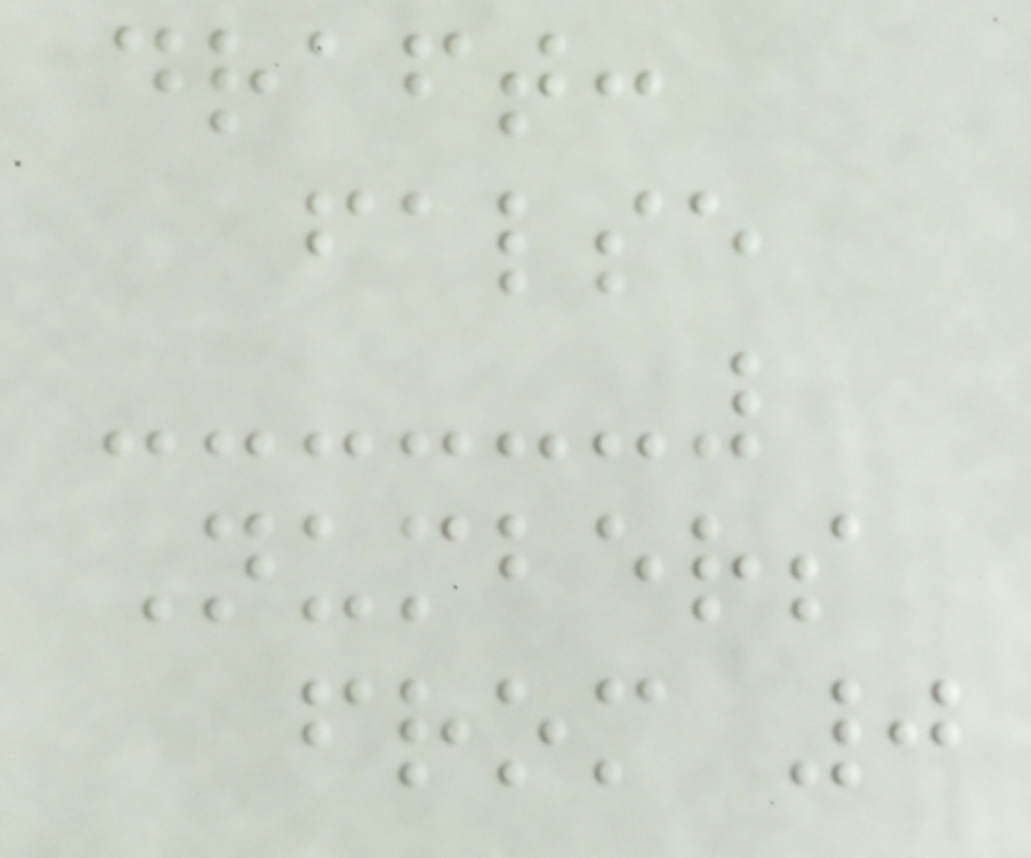draft:
false
Numbers
from 0
